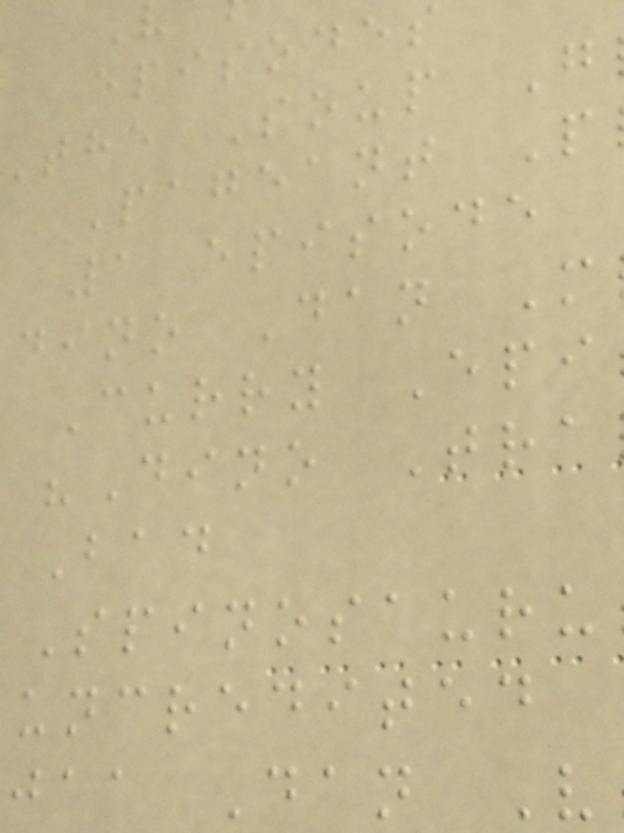episodes
the Soup G
Pageant P
1 episode
dino Dan M
Curry Epi
"Dino Tra
Bad
Spinosauru
uncredited
jaa Dan V
